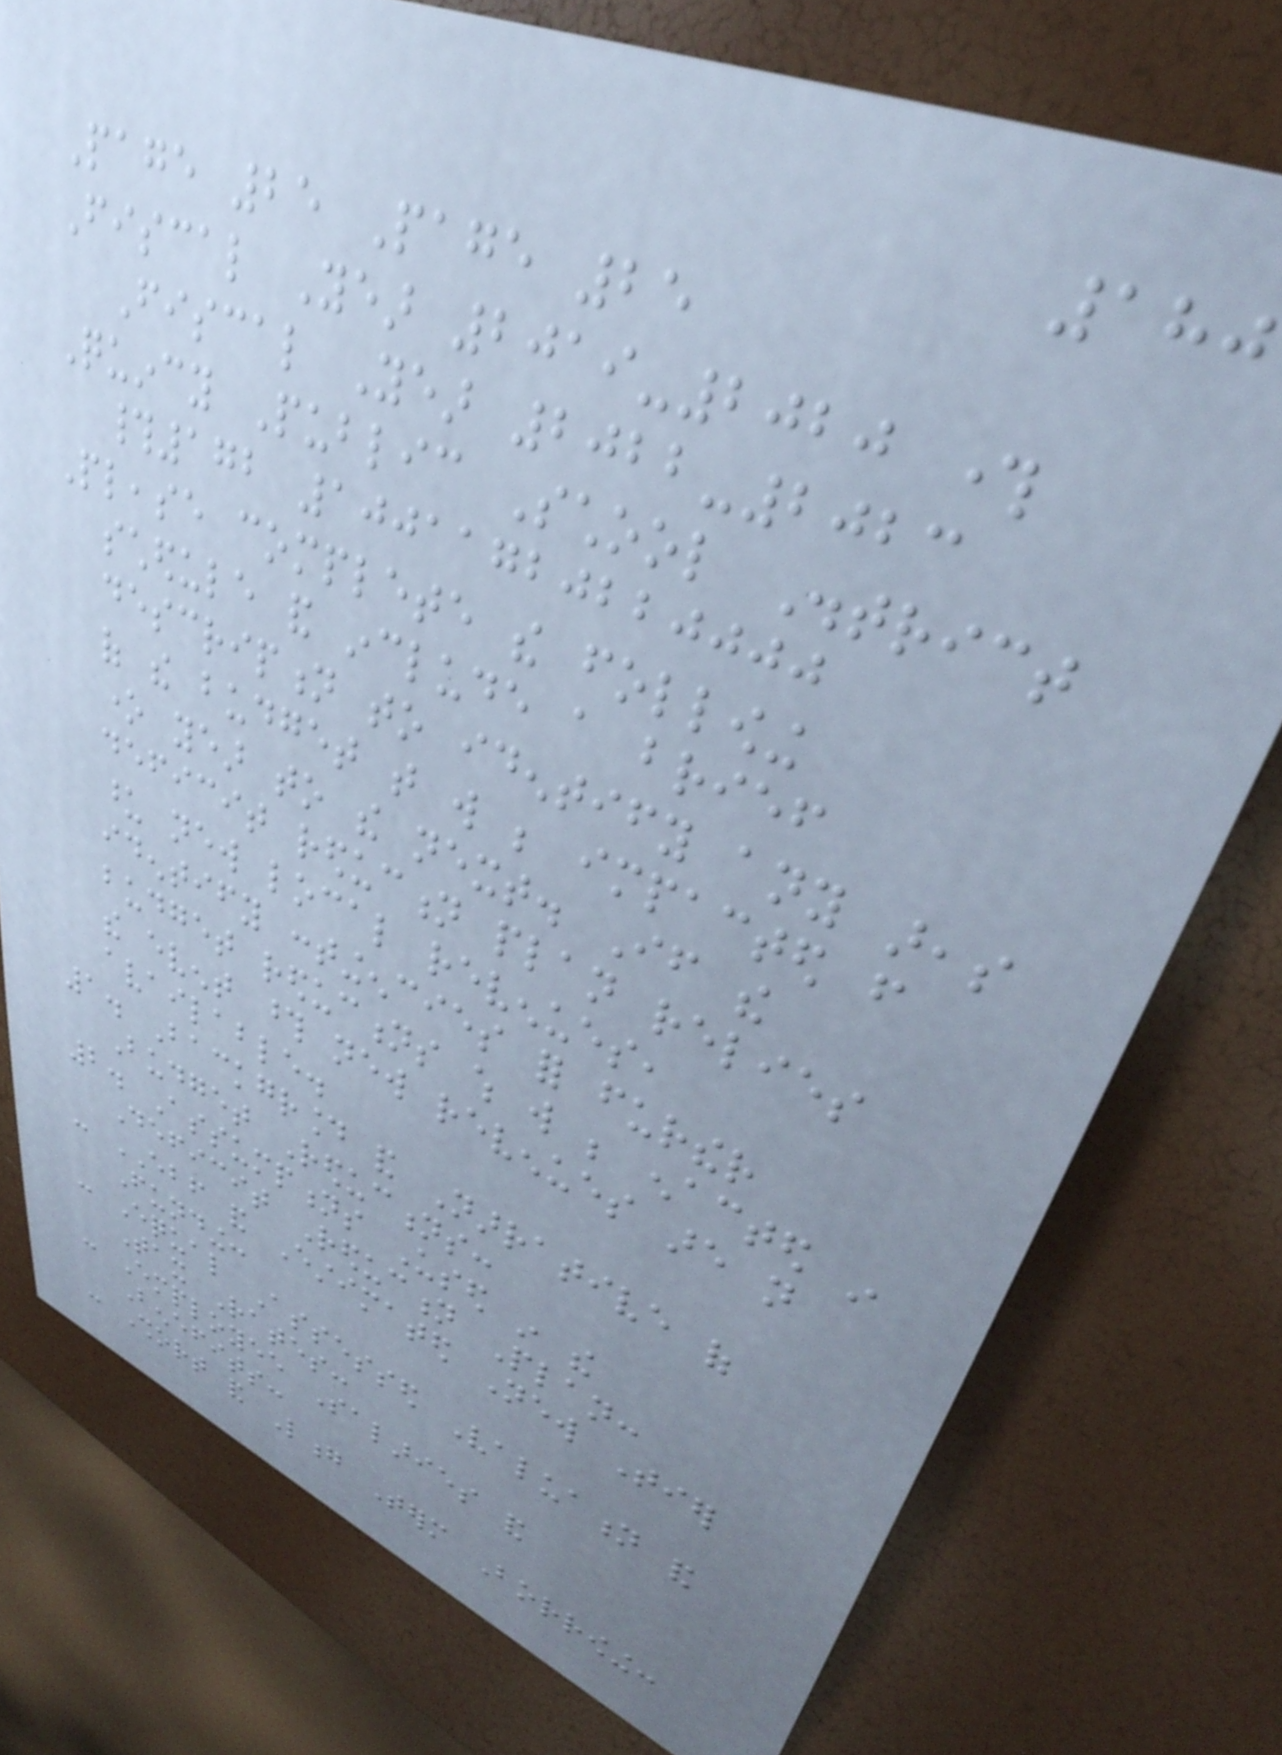180
Page 25 Page 25
Fiscal Year 2019-2020 through
Fiscal Year 2022-2023
Quincy Public School District
#172 10011720220000
Please complete the following
schedule and include a brief
description to identify any areas
of the budget that will be impacted from
one year to the next. If the
deficit reduction plan relies
upon new local revenues,
identify contingencies for further
budget reductions which will be enacted in
the event those new revenues are not
available.
1. Background and Narrative of
Budget Reductions:
2. Assumptions Used in the
Deficit Reduction Plan:
- EBF and Estimated New Tier
Funding:
- Equal Assessed Valuation and
Tax Rates:
- Employee Salaries and
Benefits:
- Short and Long Term Borrowing:
